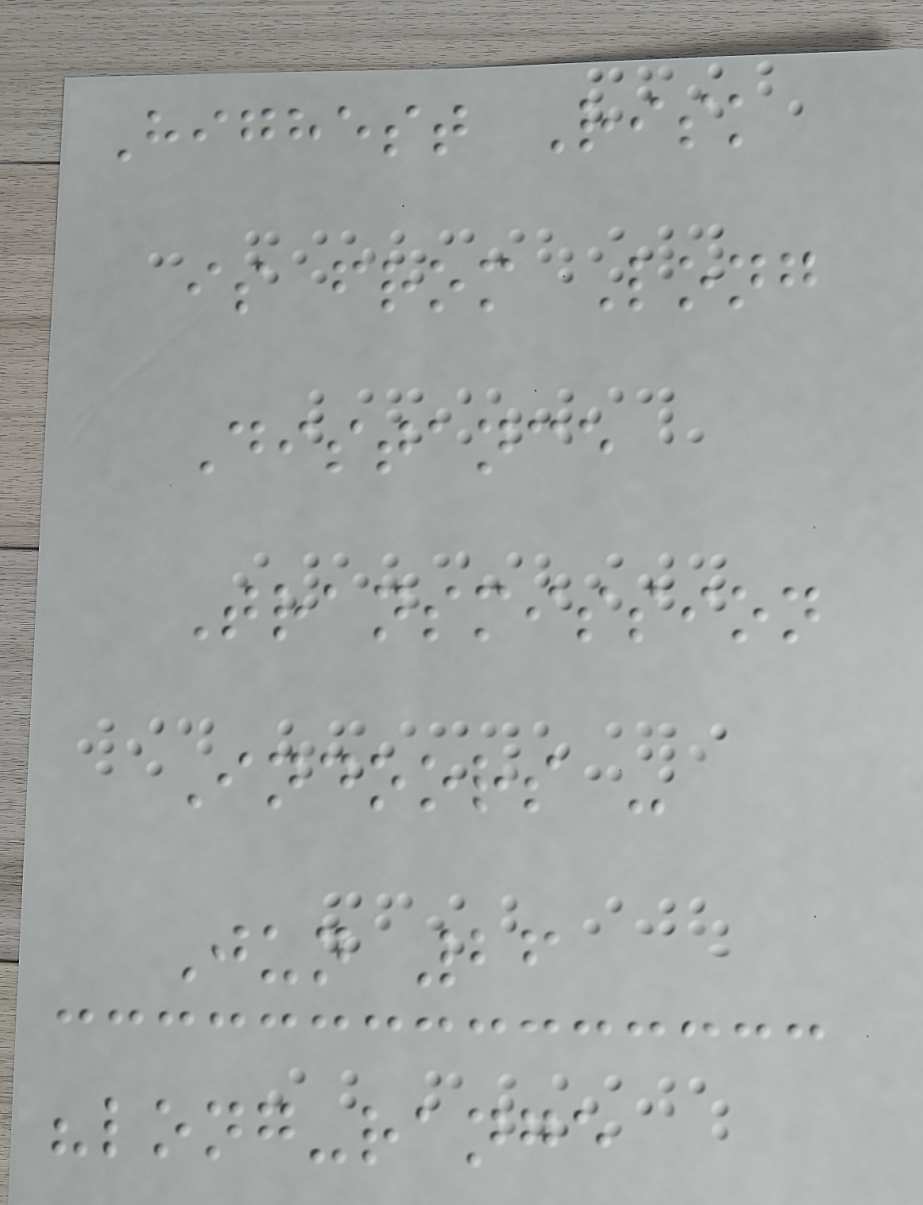Highest Risk
is from Long
Distance
Transmission
Indoors -
Jun 26
"long-range
